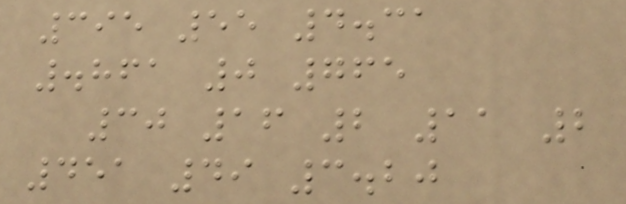395 55 4.31
.861 0 765
30 16 2 11 2
451 49 3.20
